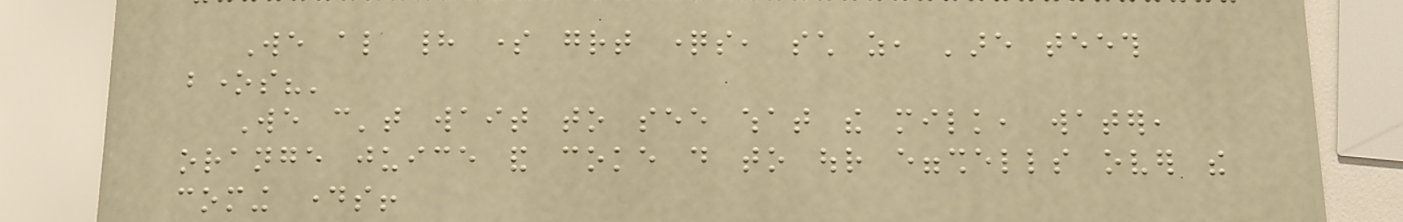We also had some great questions, such as, 'are teeth
bones?'
We can't wait to see what the milk, water,
orange juice and coke do to our eggshells over the
coming days!
